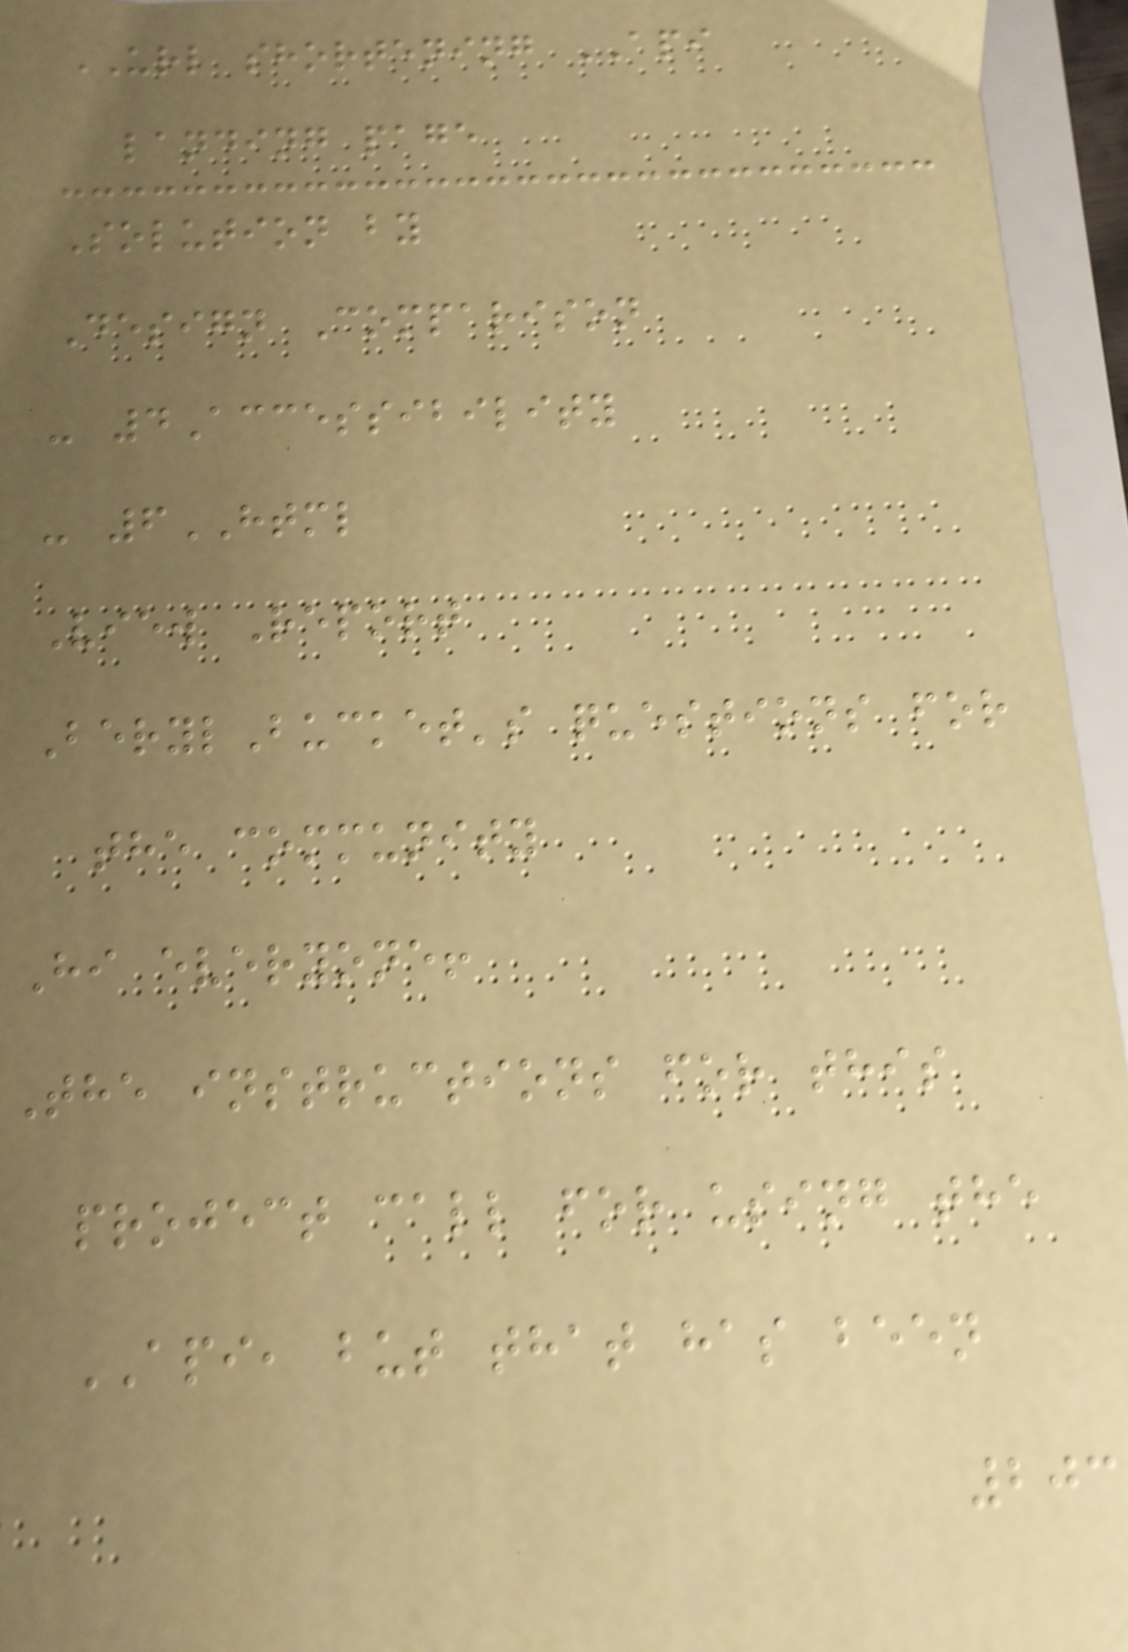URL shortening API
landing page
Solution by
Design Comparison
- 4Accessibility
- 6HTML
View Report
BerylBucket's questions for
the community
Hi everyone!
The instructions for this
project call for using the
API, but that has been
203
